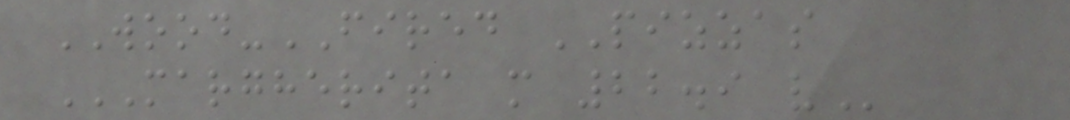WOOD-FIRED PIZZAS
MARGHERITA M 22.9 V
